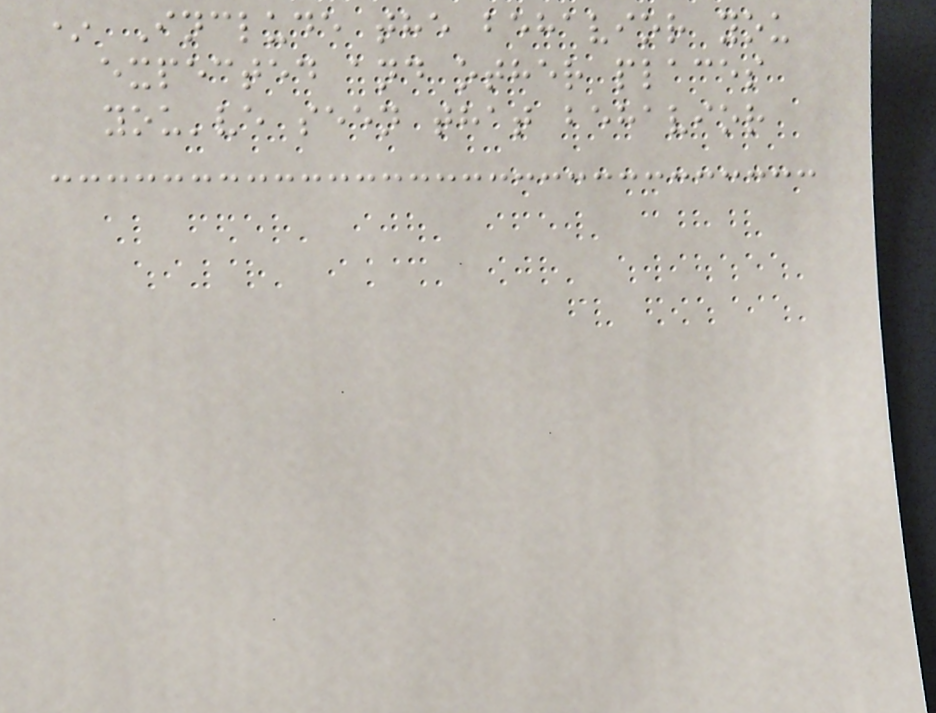* Include the behavior you
expected and other places
you've seen that behavior
